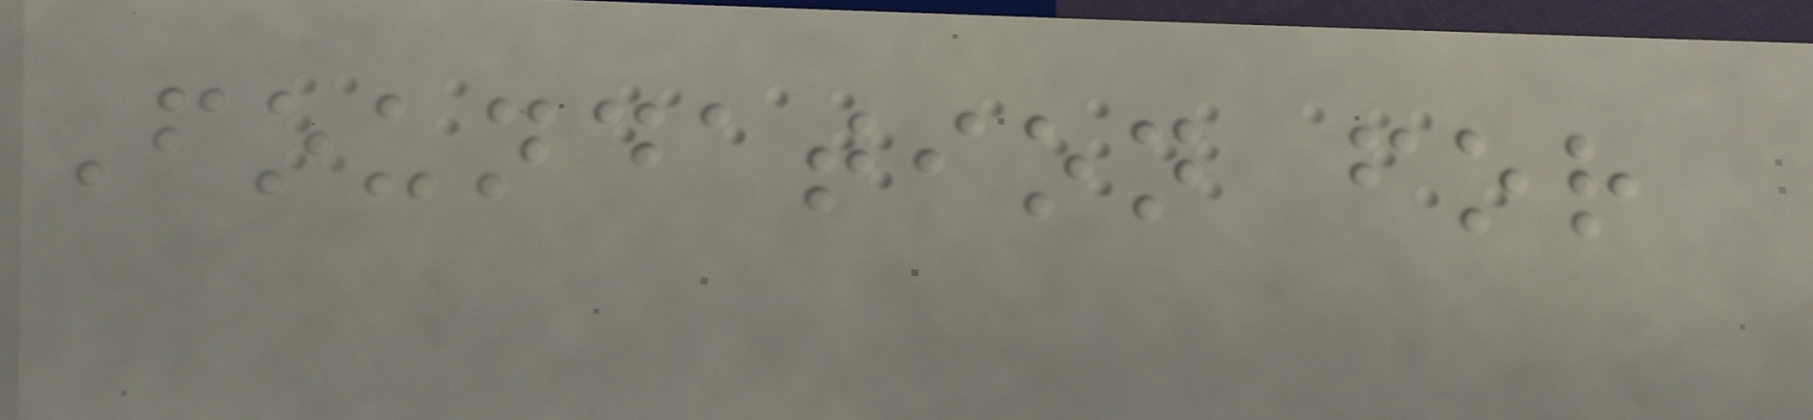Foundation for
